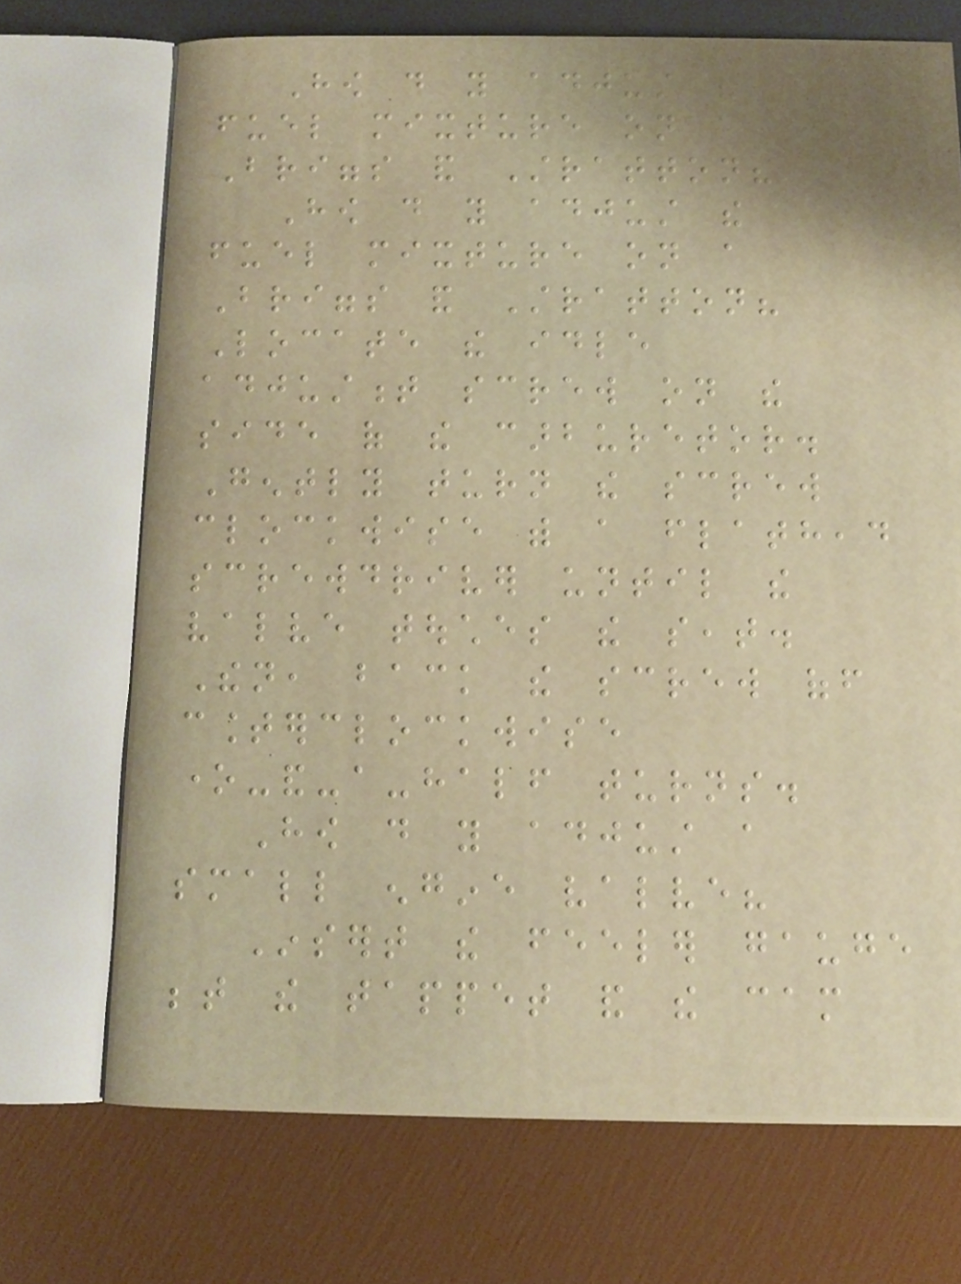How do you adjust the
fuel mixture on a
Briggs and Stratton?
How do you adjust the
fuel mixture on a
Briggs and Stratton?
Locate the idle
adjustment screw on the
side of the carburetor.
Gently turn the screw
clockwise with a flathead
screwdriver until the
valve touches the seat.
Then, back the screw off
counterclockwise
one-and-a-half turns.
How do you adjust a
small engine valve?
Insert the feeler gauge
between the tappet and the cam
